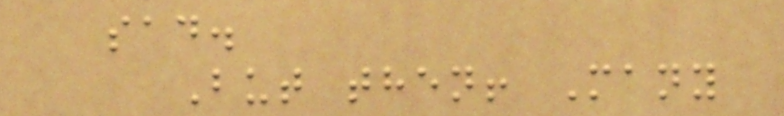sad.
But then! Many
